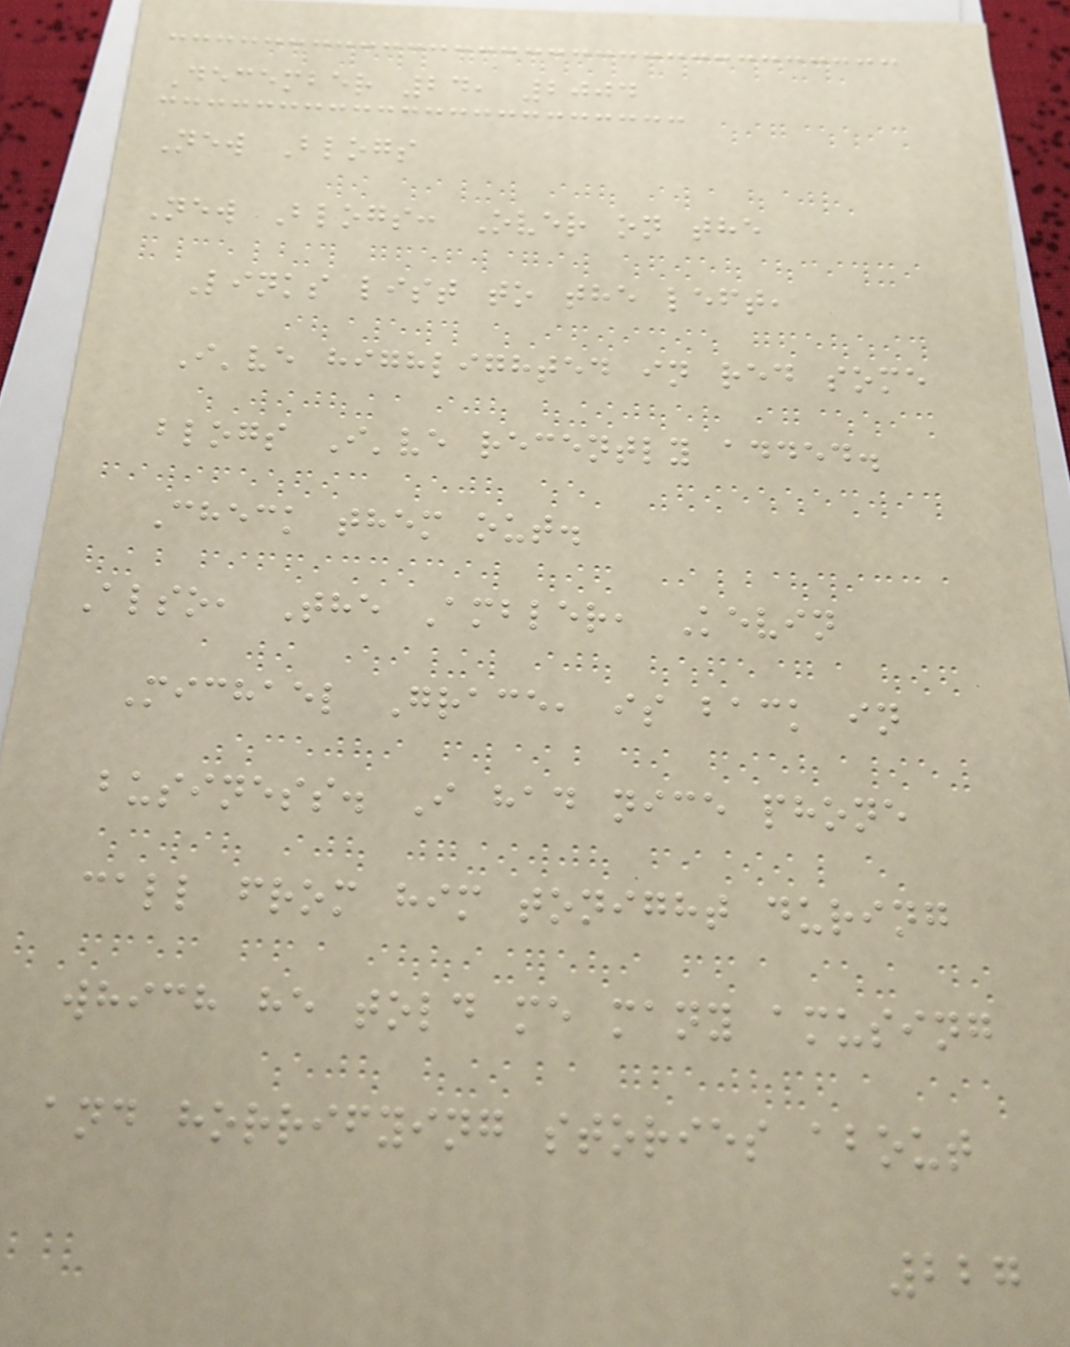December 24, 2004
New Blogs
New Blogs: Over on the
Links list to the left,
I've highlighted in red some
blogs I've recently added.
Check them out.
Also, The Ambler, Kevin
Michael Grace, is back in
business. I had nice phone
call from him tonight during
which he told me many amusing
and horrifying stories about
227
